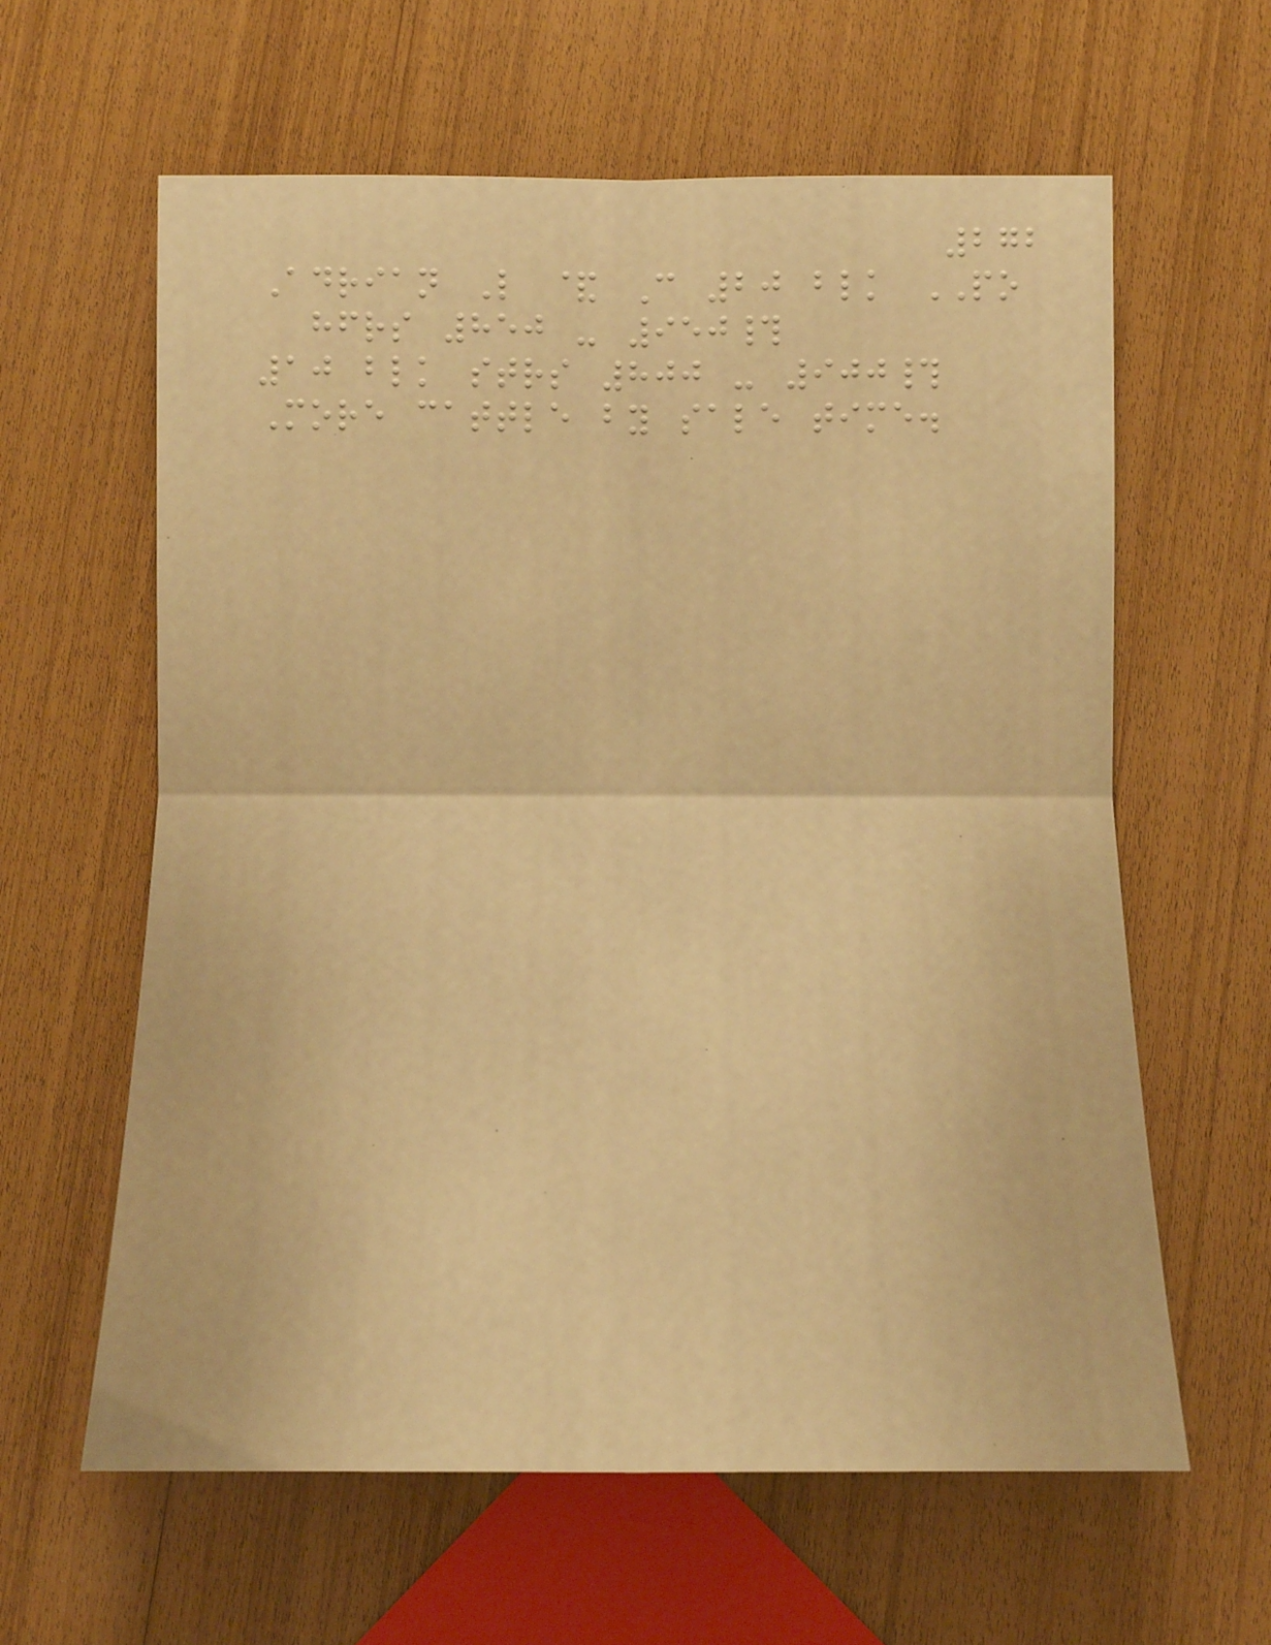272
Adrian L & C 20 blk PO
hfrs 850 - 950#
10 blk strs 800 - 900#
More cattle by sale time.
